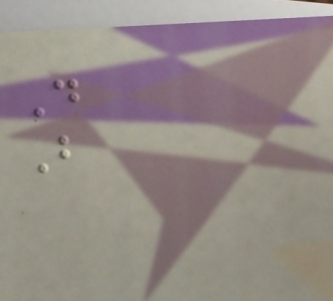D
B
